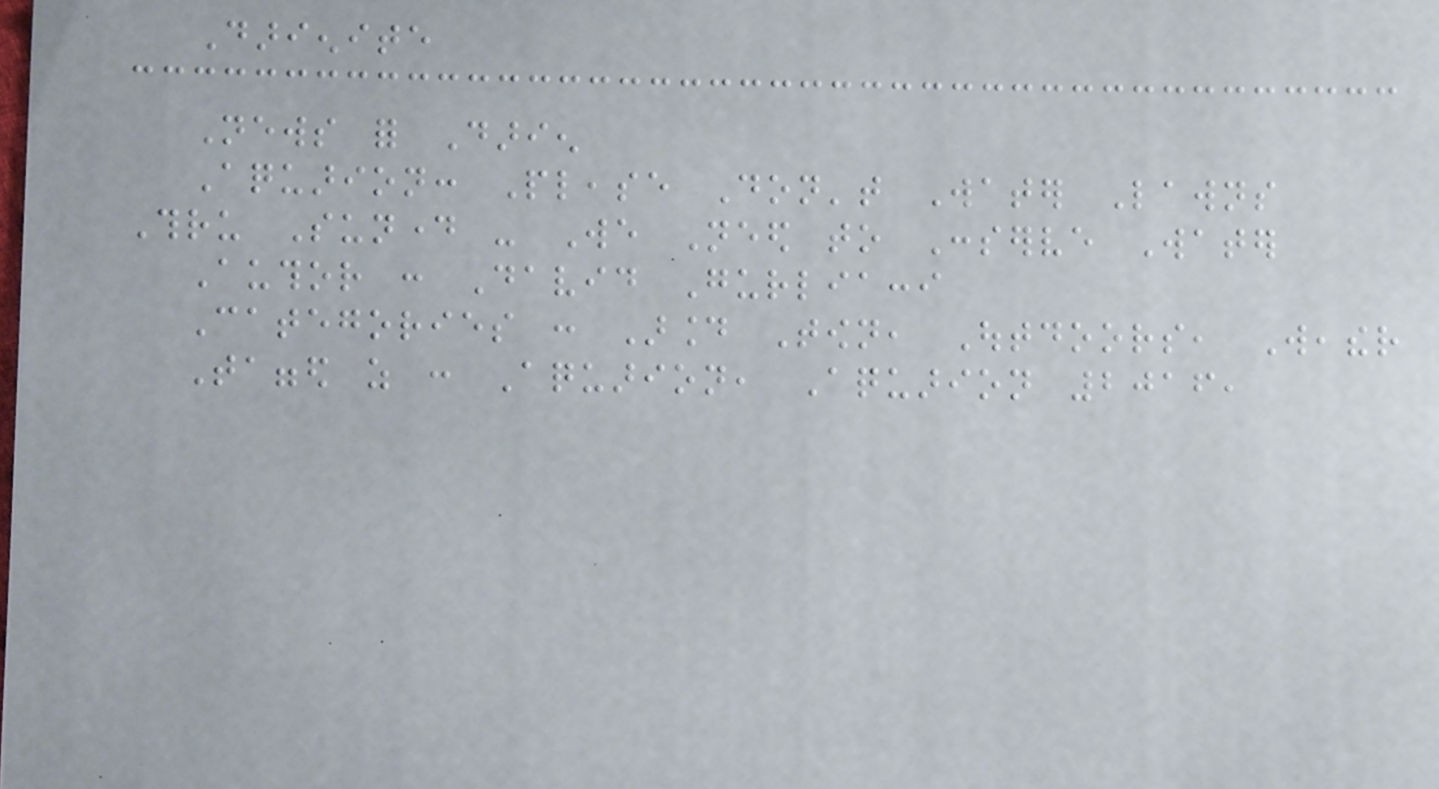Darienite
News for Darien
Aquarion: Please Don't Water Lawns
Thru Sunday - We Need to Conserve Water
Author : David Gurliacci
Categories : Around Town, Outdoors, Weather
Tagged as : Aquarion, Aquarion 2016,
